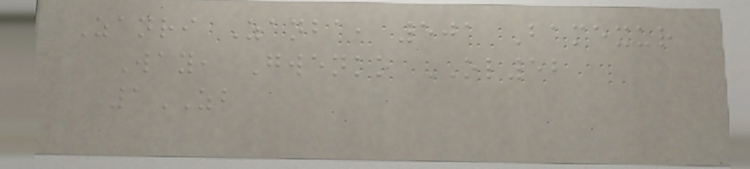Zanri Zanba, 501 Bamexur
Way, Gwenko OL52
1ZB
